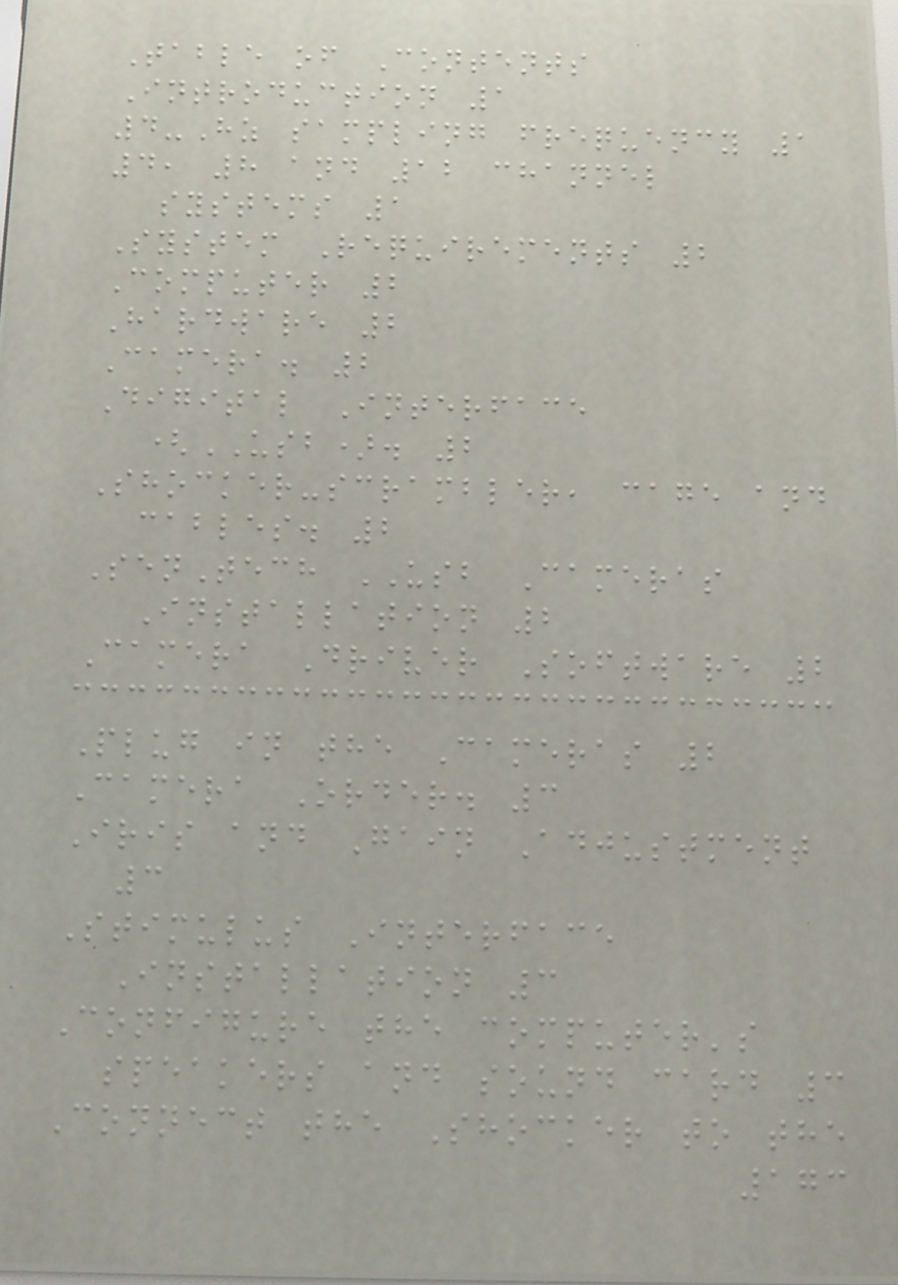Table of Contents
Introduction 1
4-Hz sampling frequency 1
4, 8 and 12 channel
systems 1
System Requirements 2
Computer 2
Hardware 2
Camera. 2
Digital Interface
(USB). 2
Shocker-scrambler, cage and
cables. 2
SenTech USB Cameras
Installation 2
Camera Driver Software 2
Plug in the Cameras 2
Camera Order. 3
Iris and Gain Adjustment
3
Stimulus Interface
Installation 3
Configure the computer's
speakers and sound card 3
Connect the Shocker to the
173
